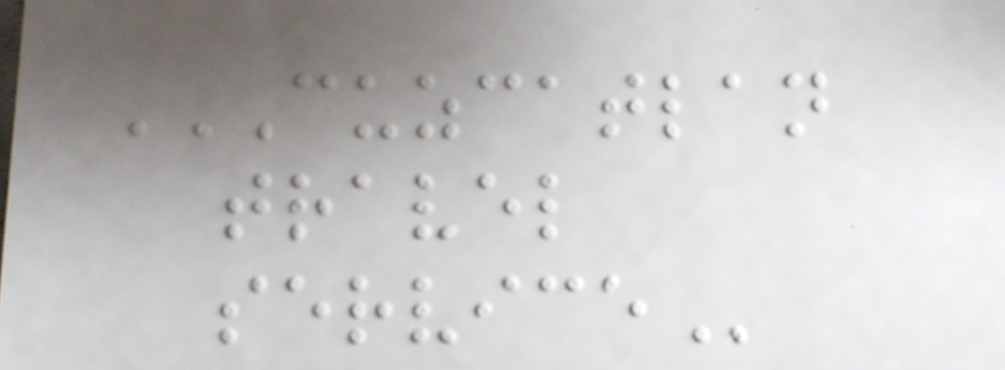CUZCATLAN
TRAVEL
SERVICE
